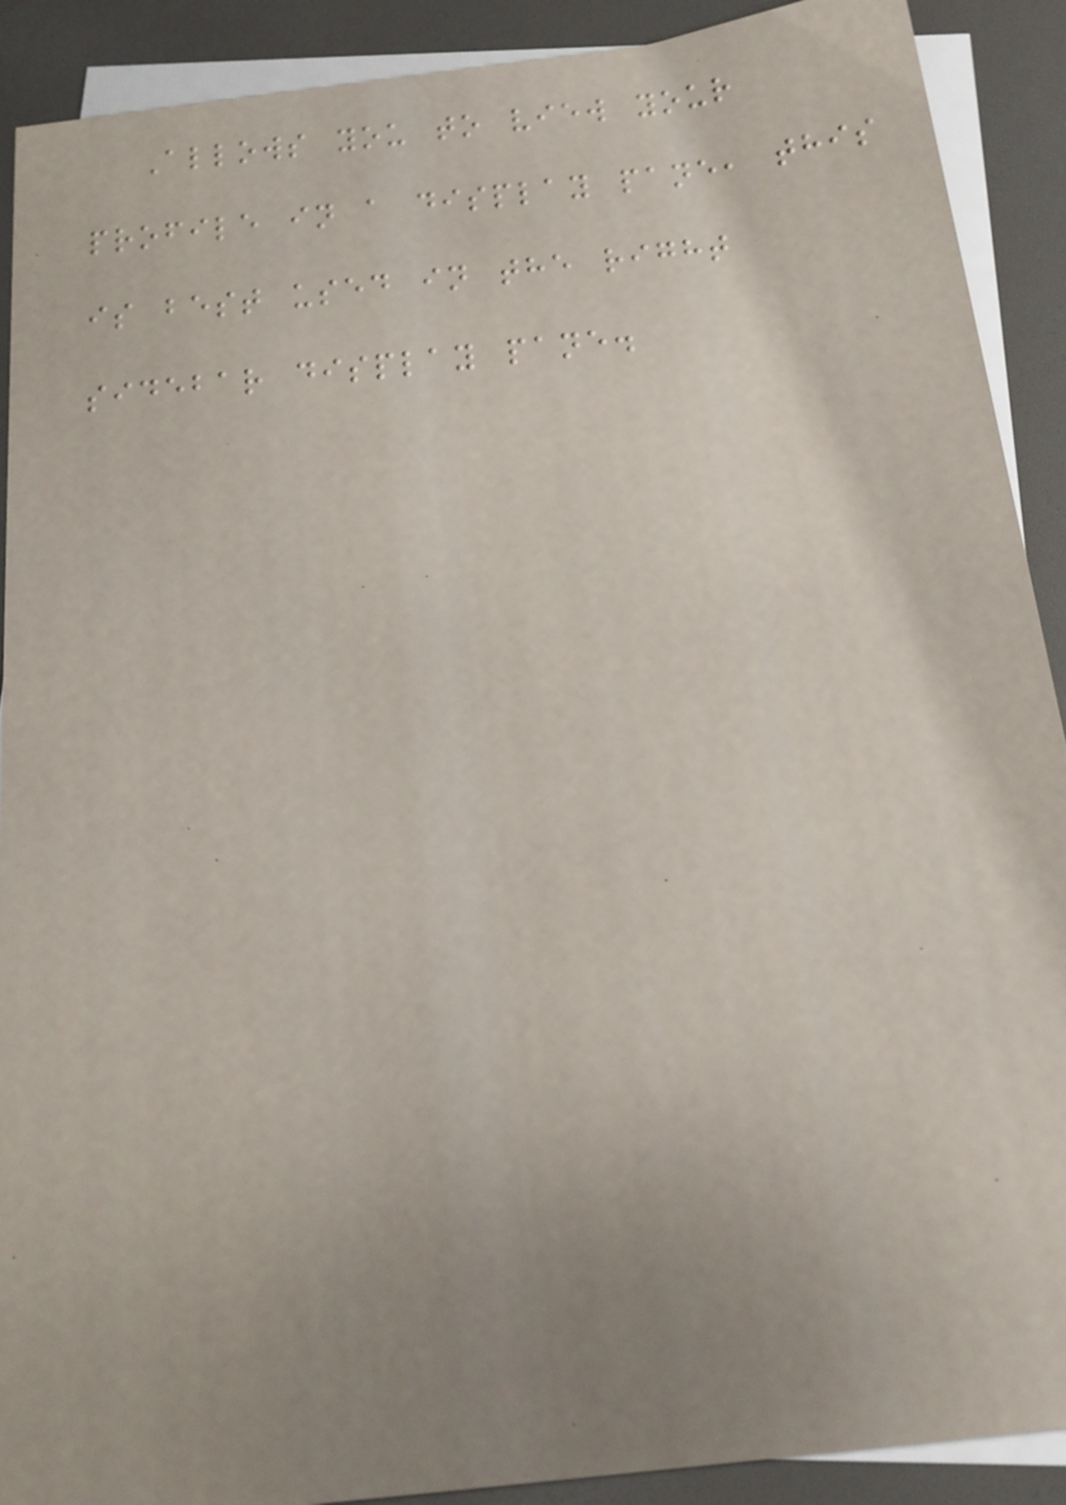Allows you to view your
profile in a display pane, this
is best used in the right
sidebar display pane.
